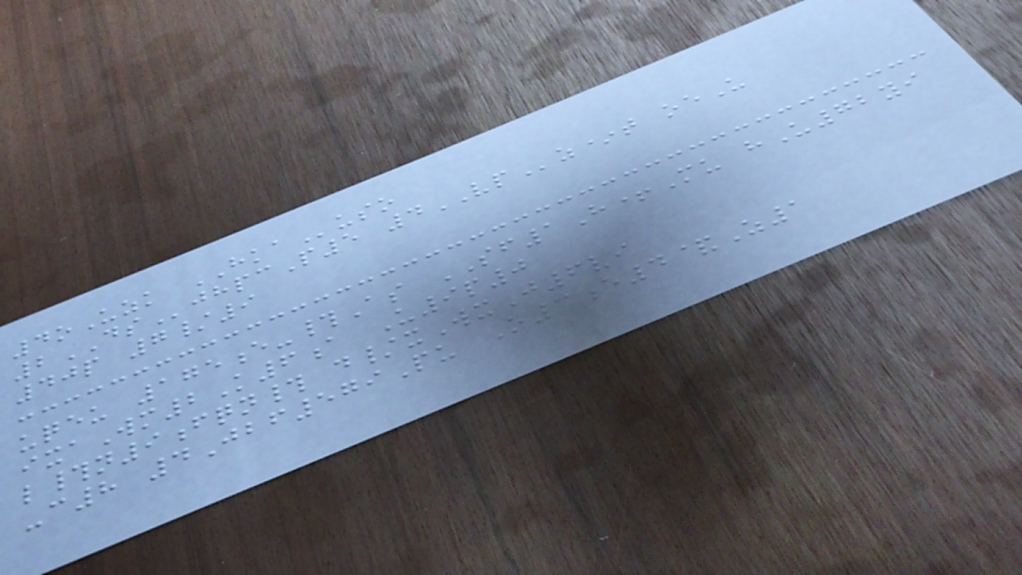4oUzk HKAuso
2DSjhpcP5 4VPz*t oeU
40p 7/9
uqeu 175e-#As SF1H+Mu hU72yi
ixaWm2K6a U9p0
l#n9fqn# d/xWxJ6vi
-c8 4Jbf579Pu O3e4&Z1
